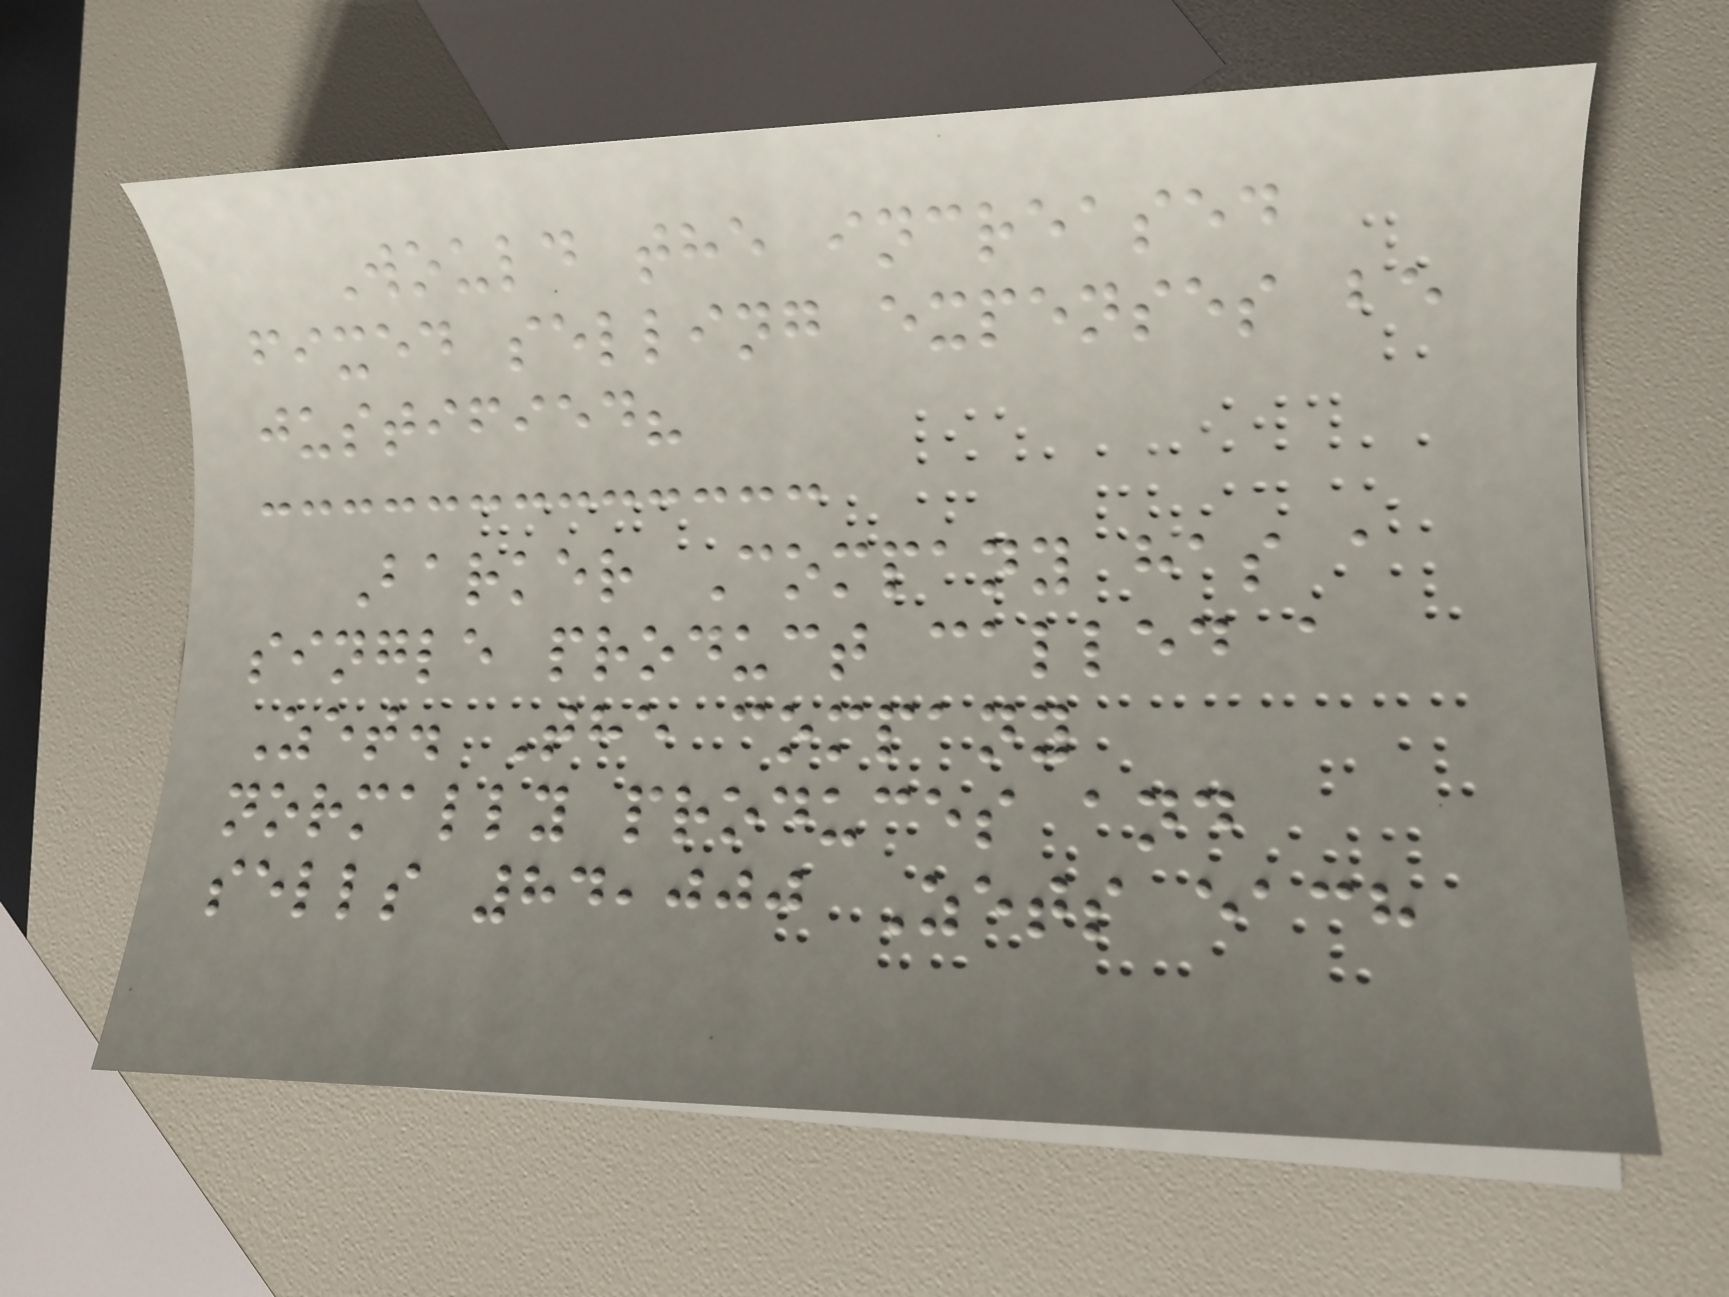Would the increased
fixed selling expenses be
justified?
Barker Company has a
single product called a
Zet. The company
normally produces and
sells 84,000 Zets each
